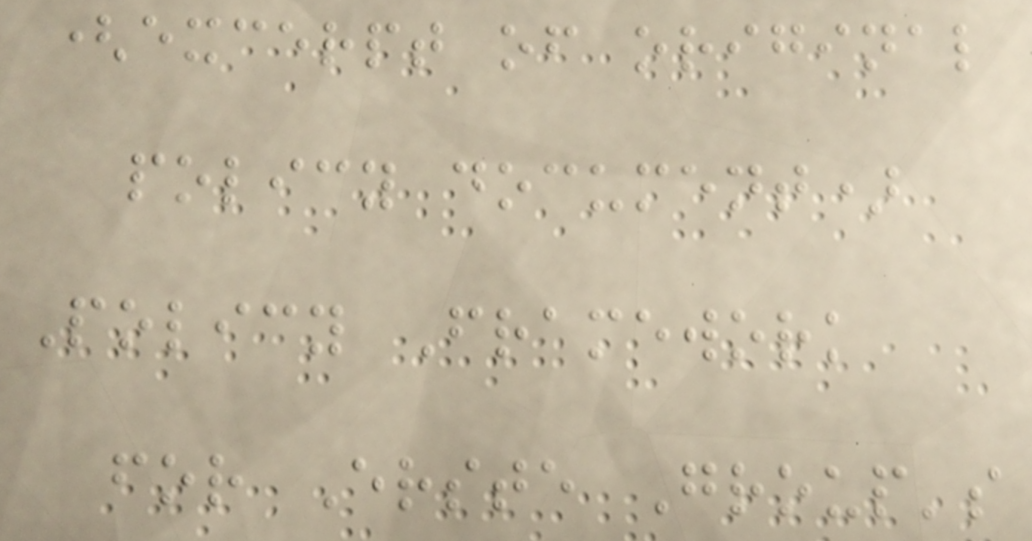(excerpt of original
policy document)
Policy Framework
for Erste Group's
